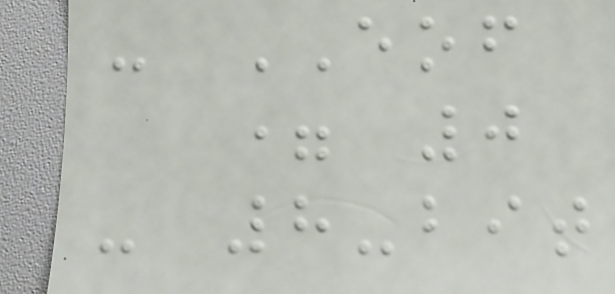- EOF
= 0
- 8-bit
